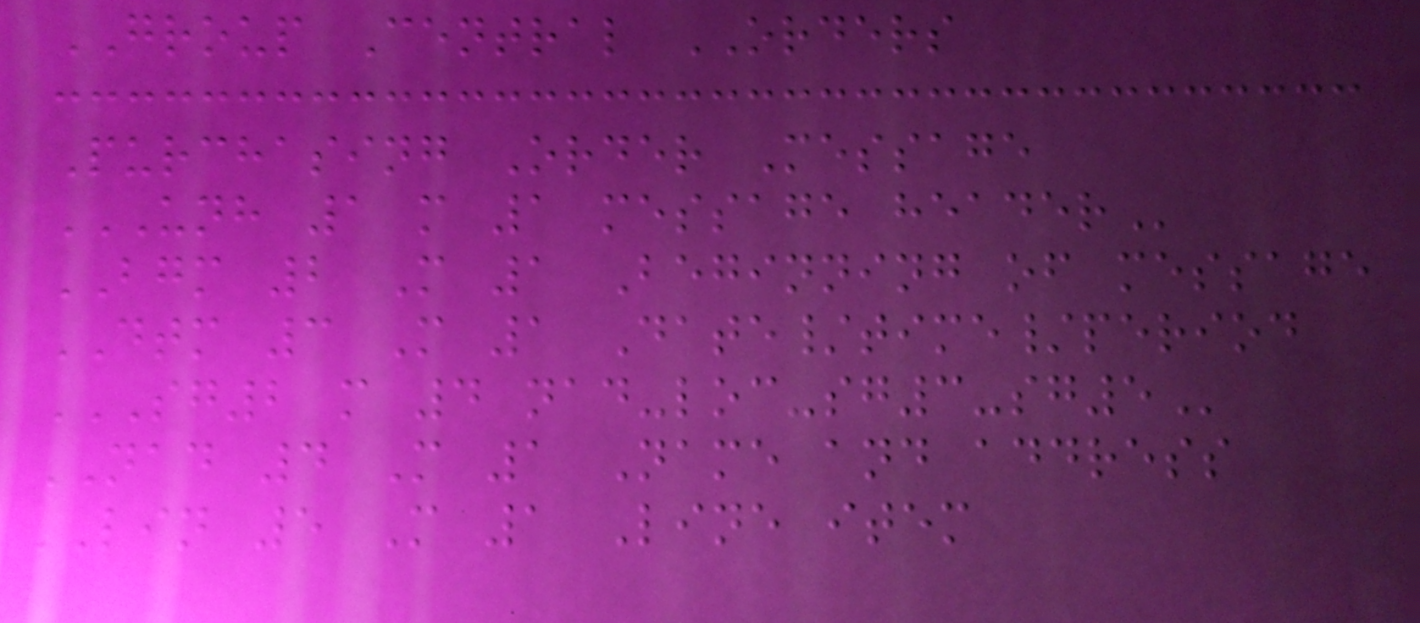GROUP Central ORDERS
Purchasing Order Message
UNH 1 M 1 MESSAGE HEADER
BGM 2 M 1 Beginning of message
DTM 3 M 1 Date/time/period
SG2 M 4 NAD-LOC-SG3-SG5
NAD 4 M 1 Name and address
LIN 5 M 1 Line item
